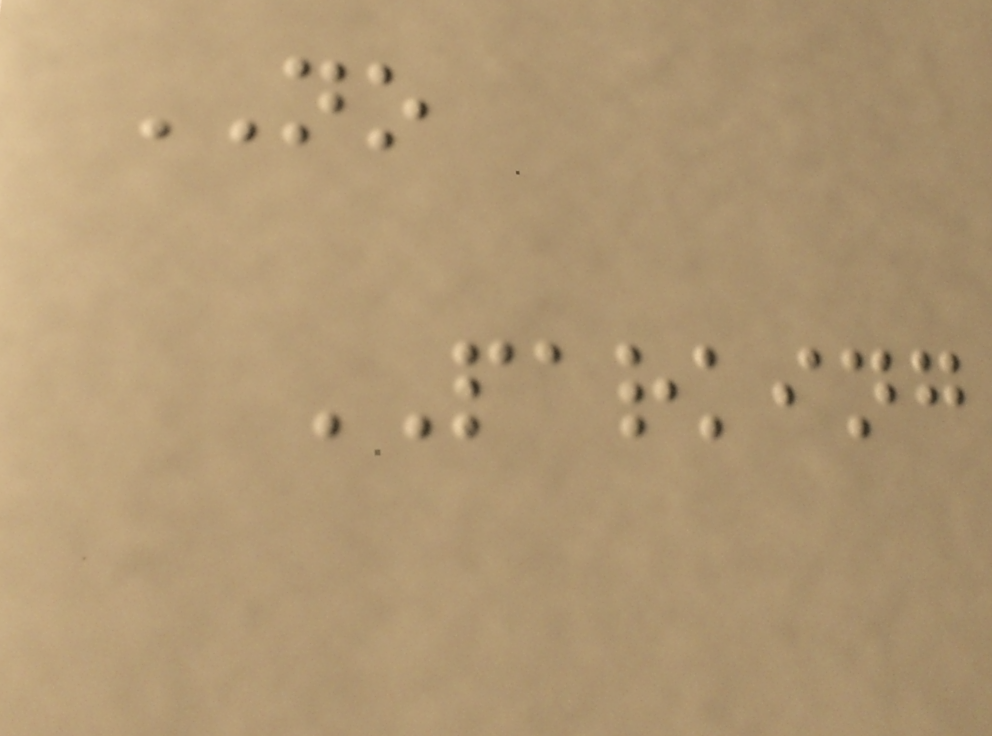NO
PARKING
